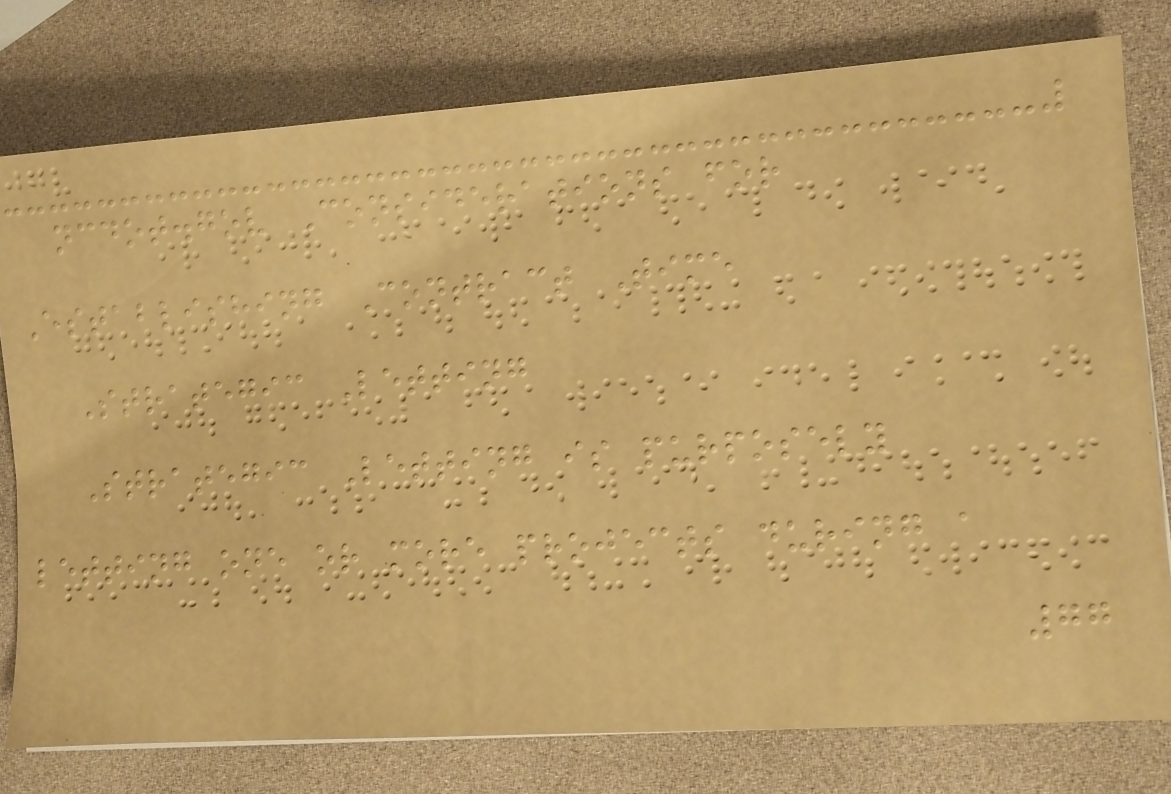ncdot.gov Considerations for
Establishing Contract Time
Strategic Letting
Strategic Letting is purposely
letting one or more projects during a
77
